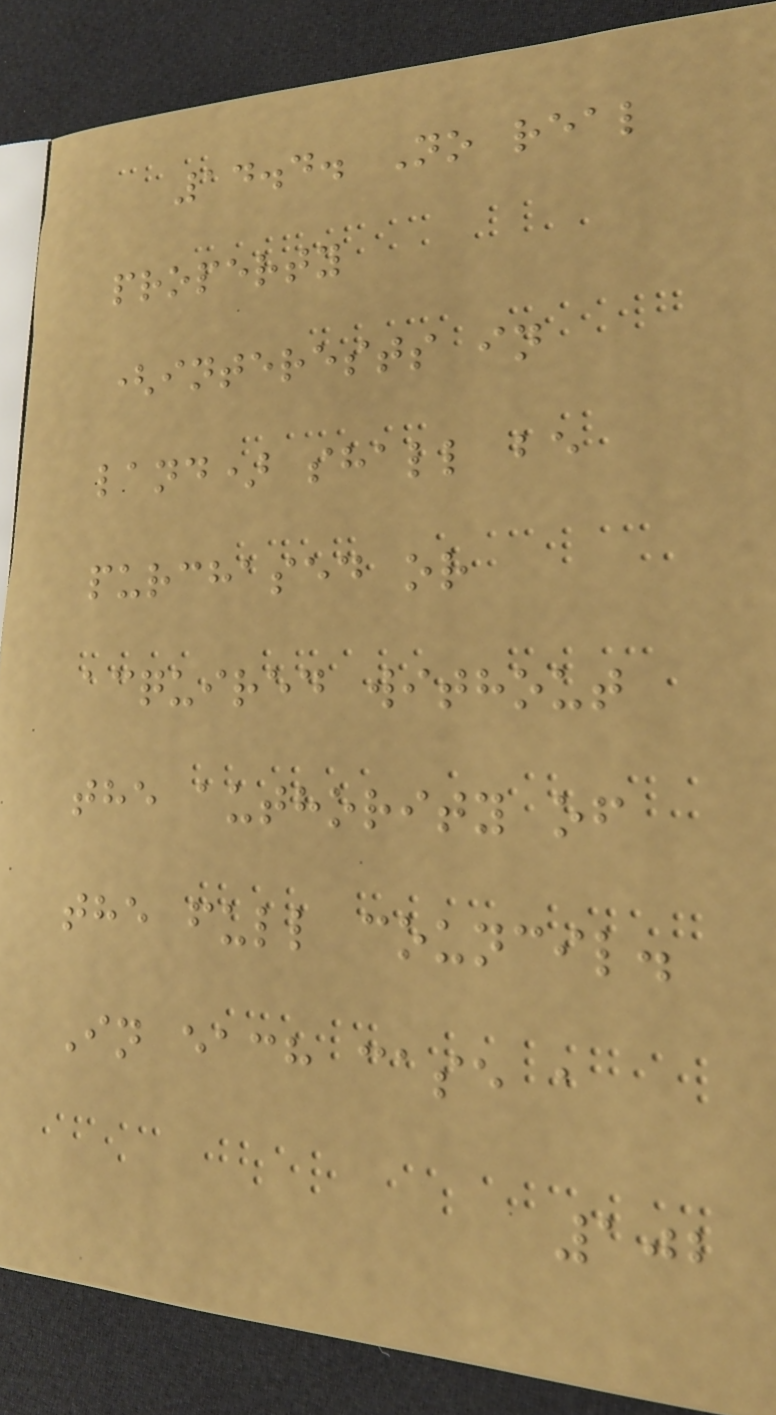14.4. No real
property
(interests in
land) shall be
purchased or
acquired without
the authority of
the full council.
In each case a
102
